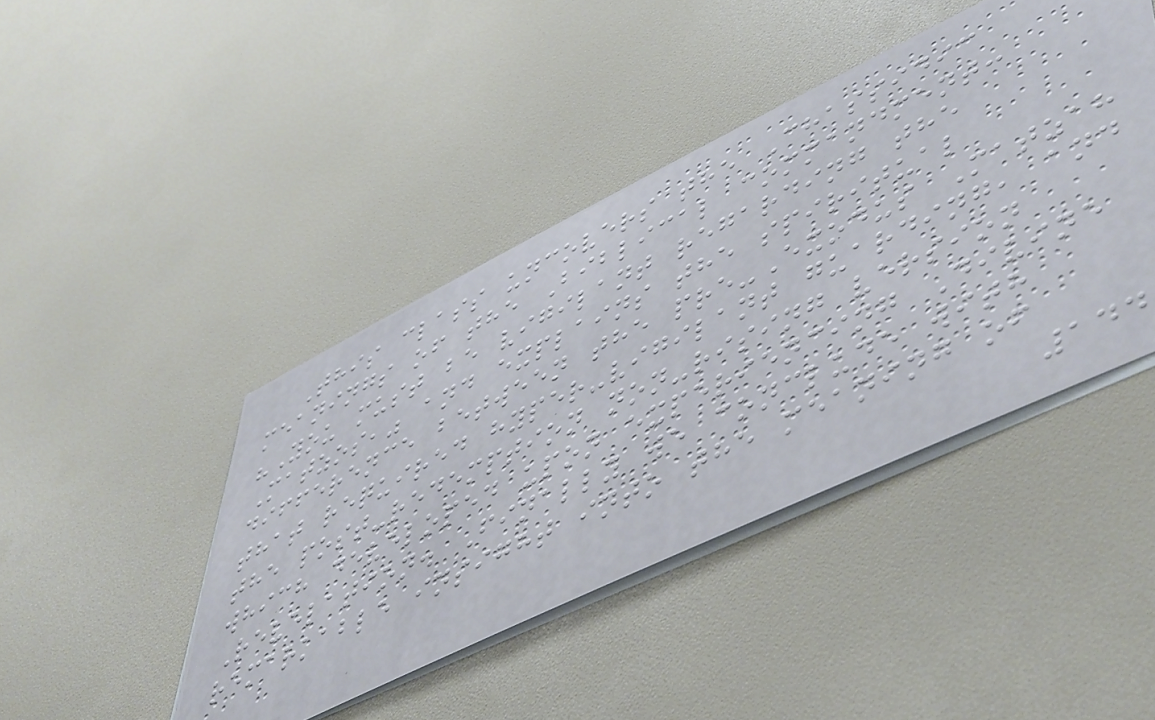This class uncovers the Chassidic
meanings of the Biblical commandment:
"You must be vigilant regarding the
Matzos," and explains the spiritual
difference between the pre-Exodus Matzah
that required hyper-vigilant guarding, and
the post-redemption non-rising version
which developed upon experiencing Divine
Revelation. Finally we conclude with
remarkable insight into the meaning of
144
